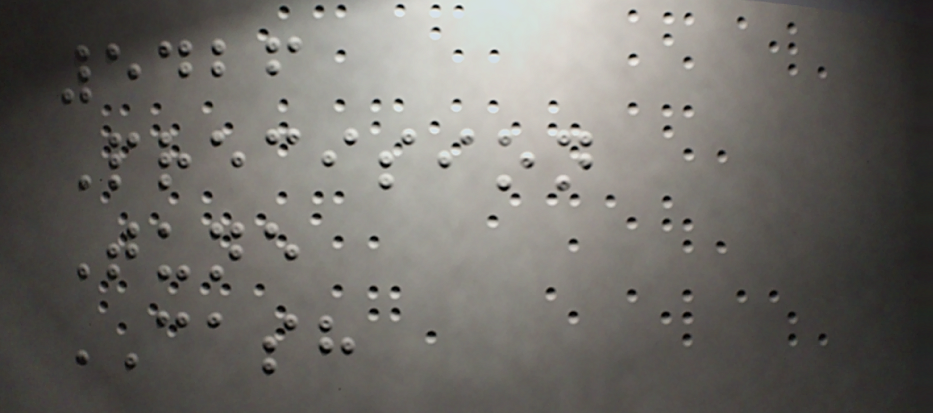5426
Precision
Tune
CASH
